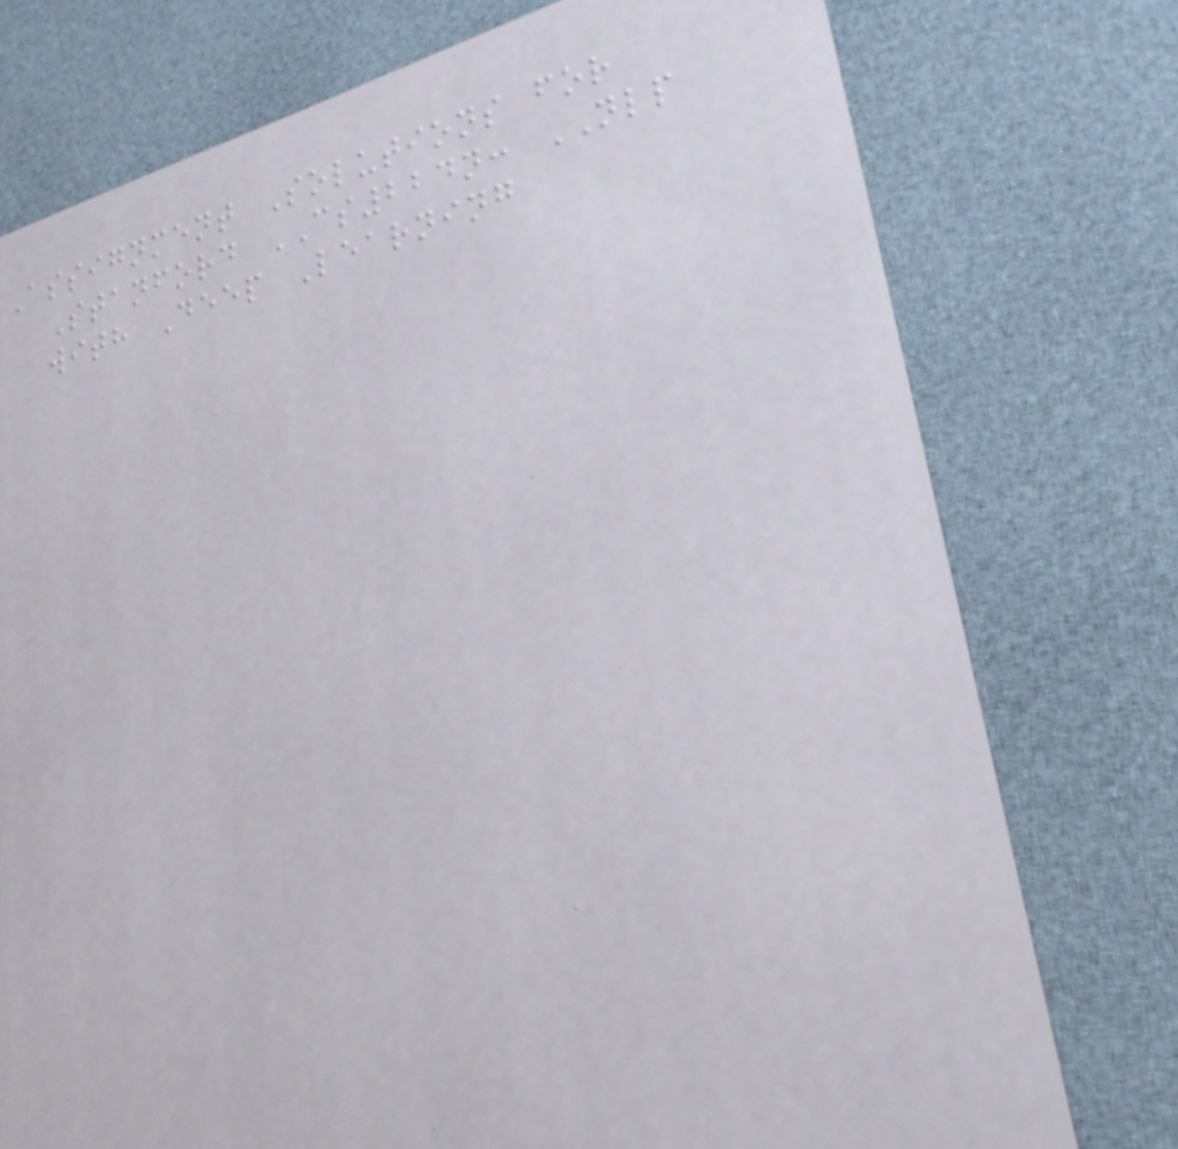Assignment Solutions for
Stanford CS224n: NLP
with Deep Learning
